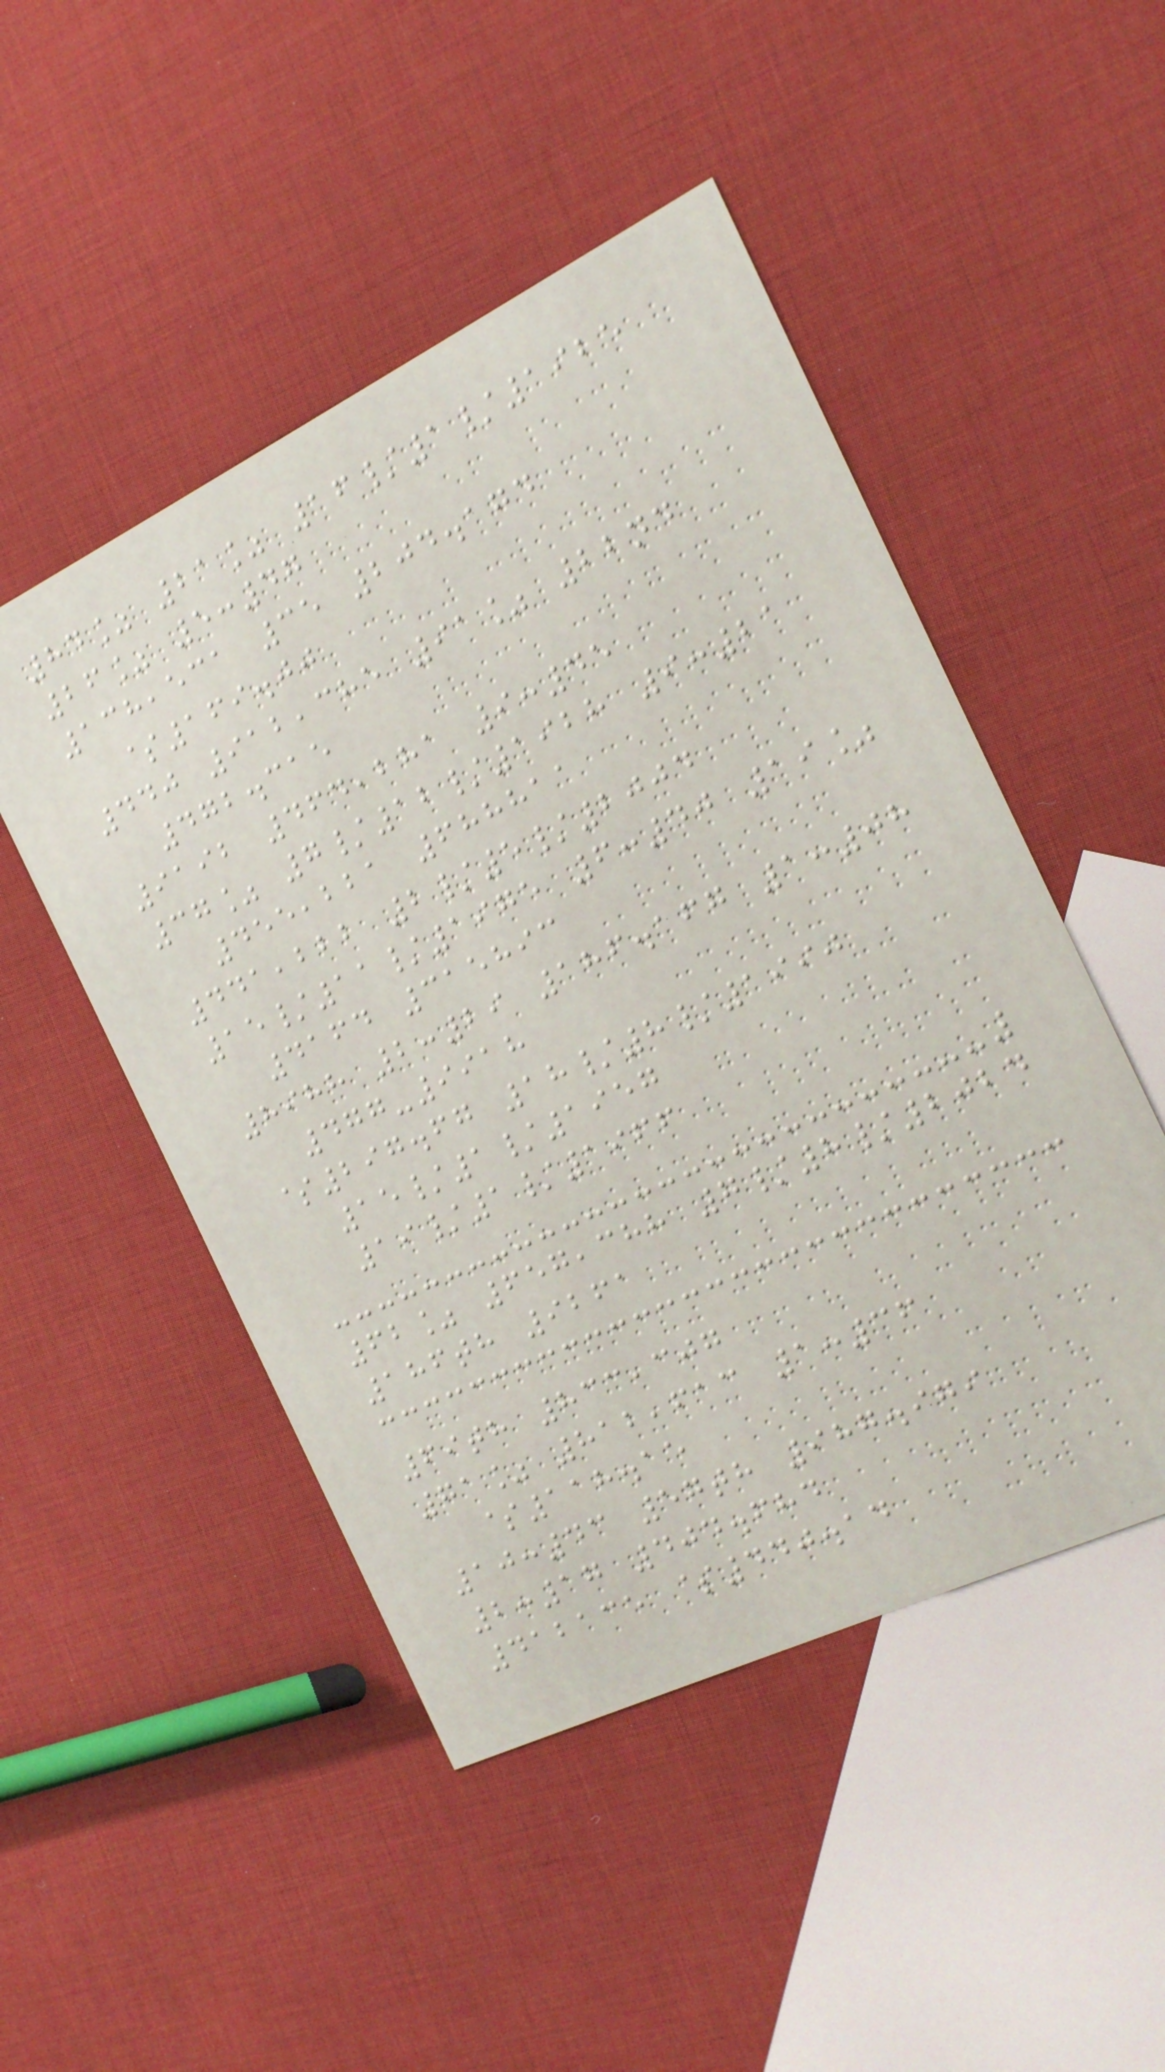84% 21% 16/1/1925
26% 5:47
138,531 35 204.174
$169.00
440 912,385 91% 22nd
472.315
9192 464,281 9:45
37% 7/12/1928 9:21
455,221 688811
441,222 2/5/2004
15/11/1975 6:40 19%
4164 315893
8988 2:29 186.167 1:08
477-9918
$297.67 18/8/1990
15/1/1957
19/1/1966
62% 657,388 7/8/2024
186th 9261
69th 833,307
71% 812,613 1:36
$118.15
10:43 57th 987.979
2:17 404.684
412135 $440.14
